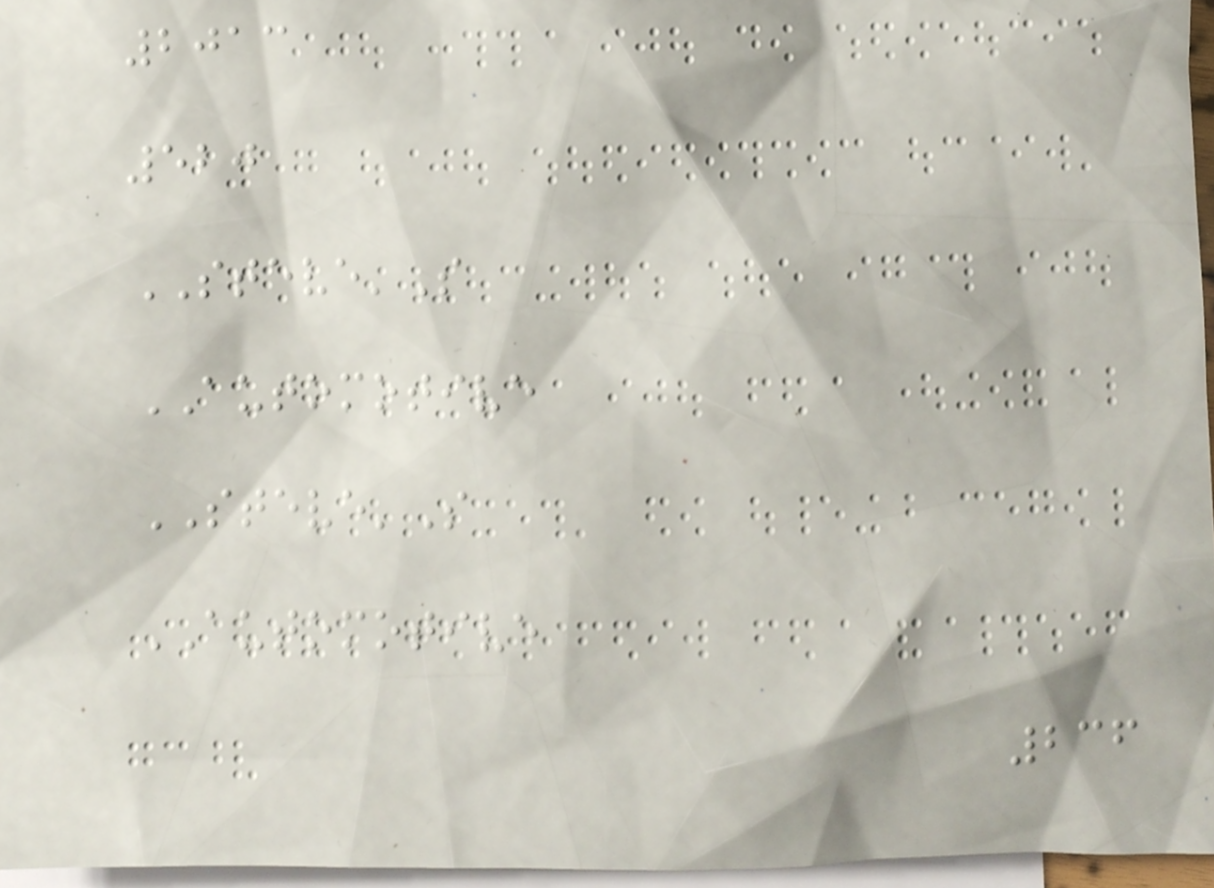2013
520
STEVE'S
AUTOMOTIVE
STEVE'S
AUTOMOTIVE
236
